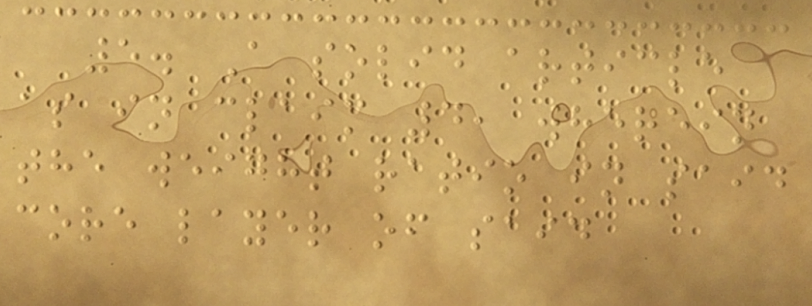5. A solid article
as in claim 4, wherein
the weight ratio in said
core layer of said
